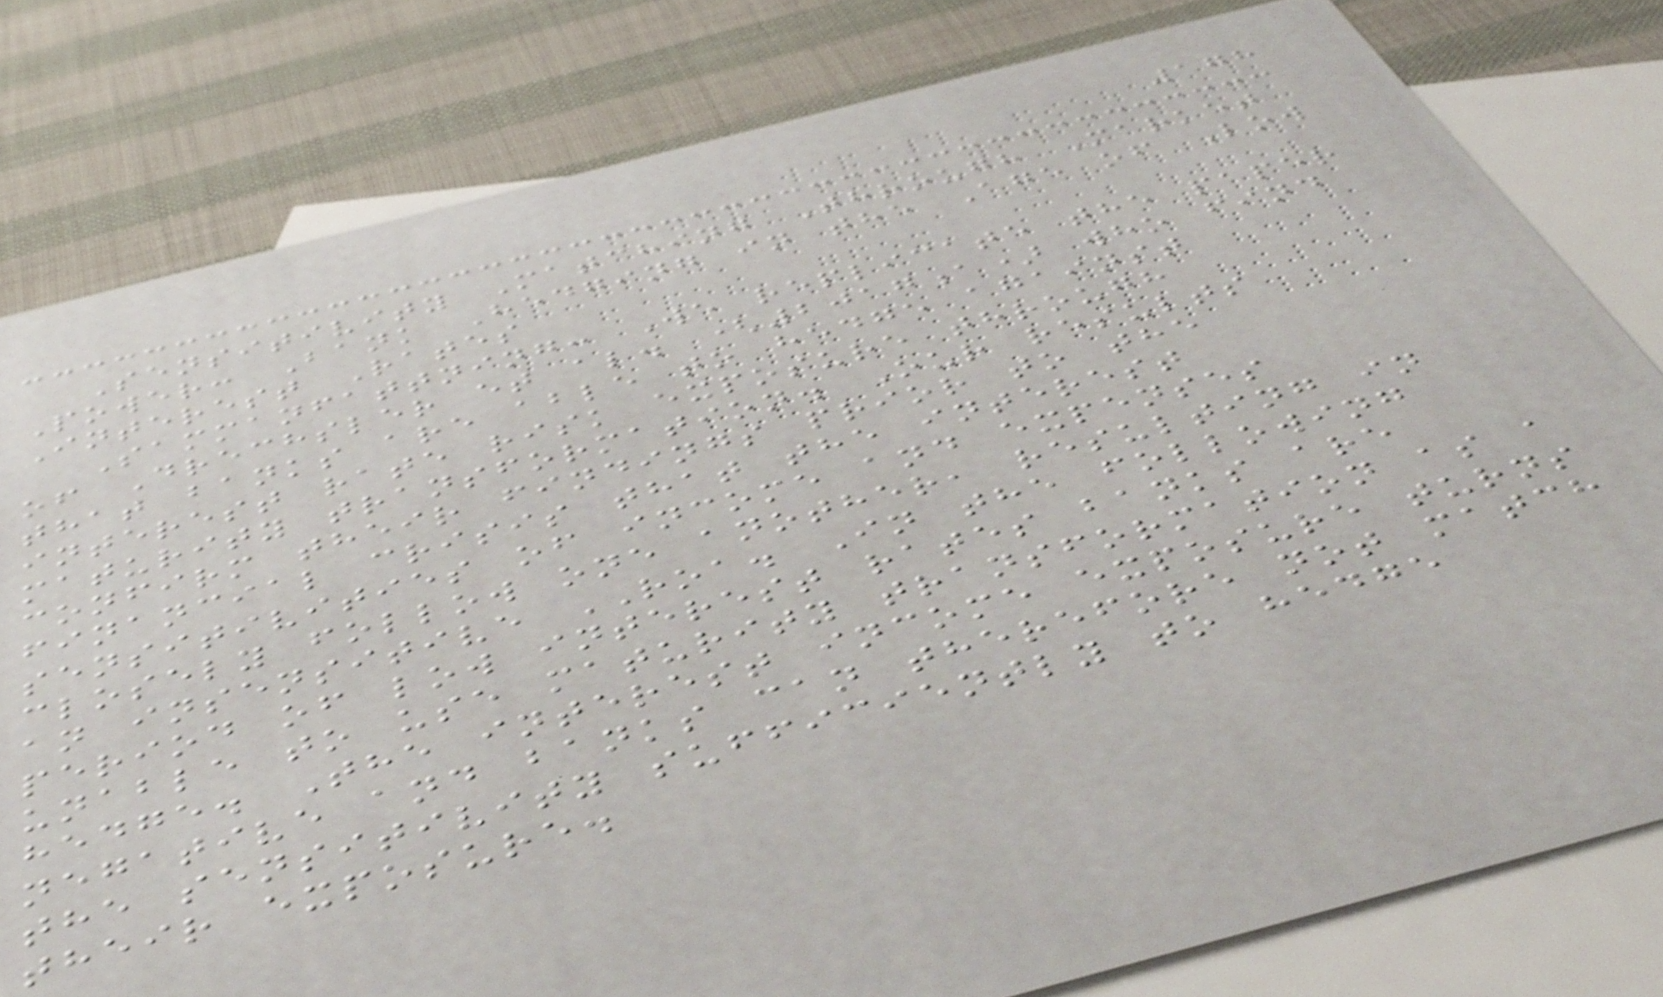178
Sensitivity Matching Through Market
Power: Bank Hedging in the Age of Low
Interest Rates
Sammanfattning: We replicate the paper
of Drechsler et al. (2017a) who find
that banks are able to hedge against
interest rate risk exposure through
maturity transformation. Our results
confirm their findings prior to the
financial crisis that the interest
sensitivities of income and expenses
closely follow one another, resulting in
an insensitive ROA. In the following
period of low interest rates banks are
unable to use maturity transformation as a
hedge. The interest income exposure turns
negative and banks can therefore not match
the sensitivity sufficiently to hedge
their exposure.
